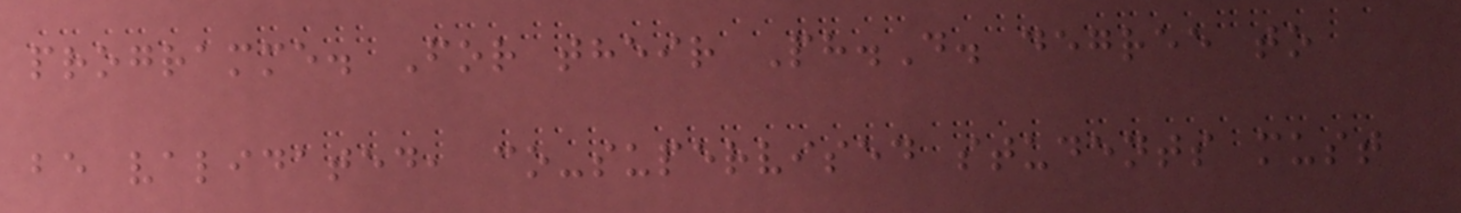programme. For their Ph.D. degree to
be validated, co-supervised students must
